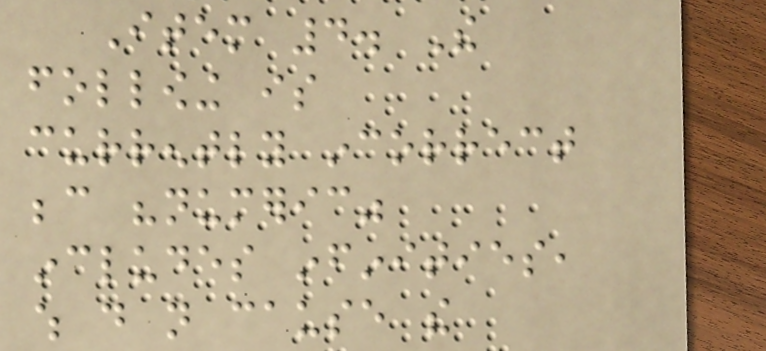Item 4. The
following is
currently incorrect
because "numeric"
includes infinities,
which do not cause the
